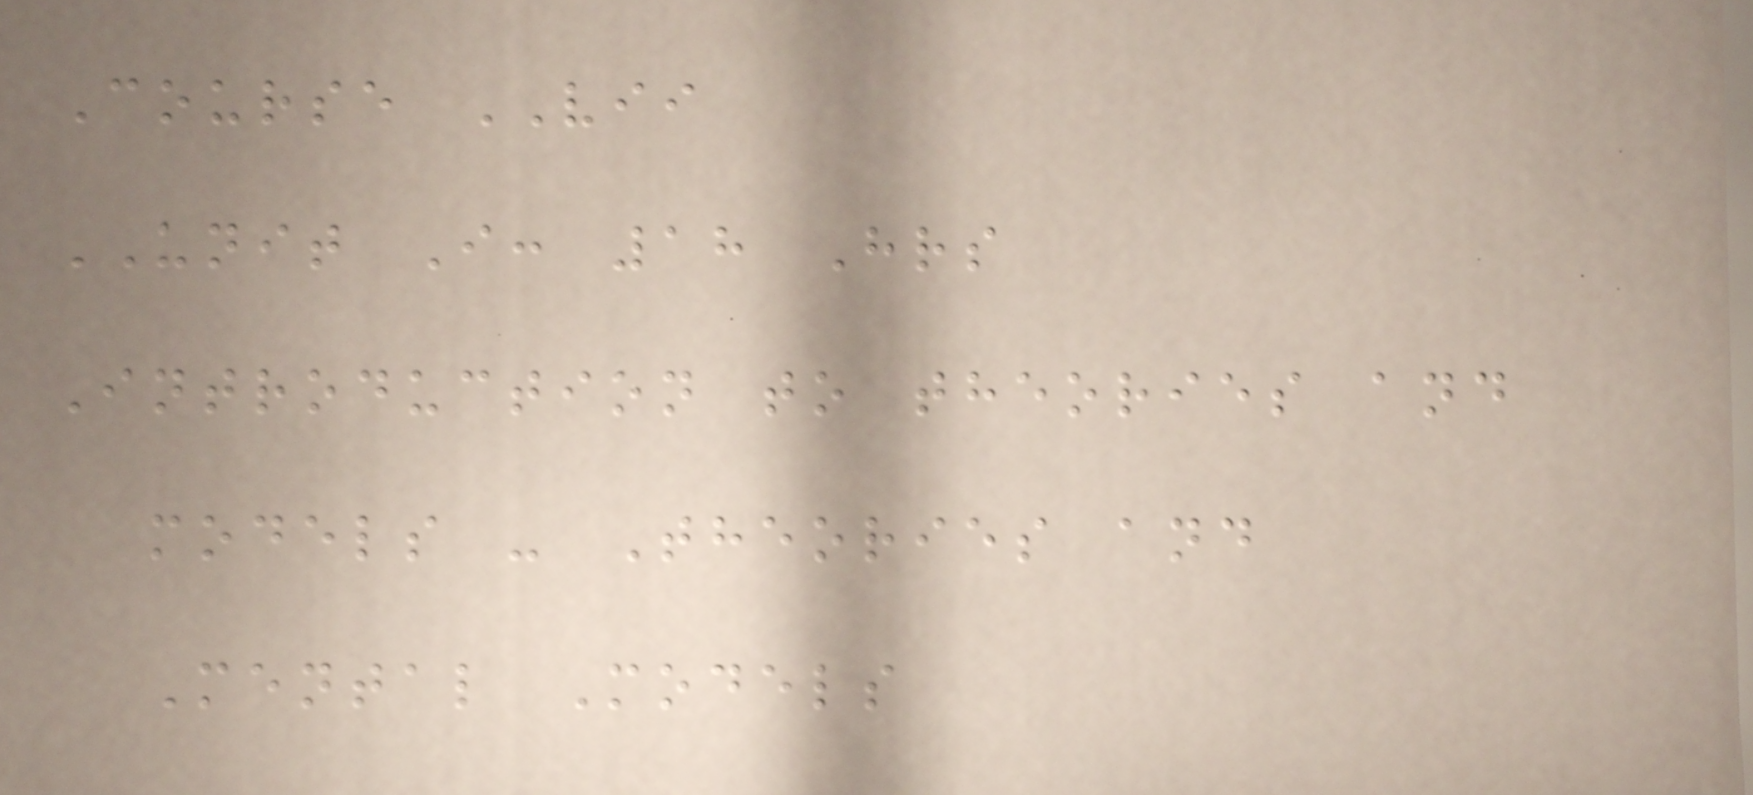Course VII
UNIT I: 18 Hrs
Introduction to theories and
models - Theories and
Mental Models
